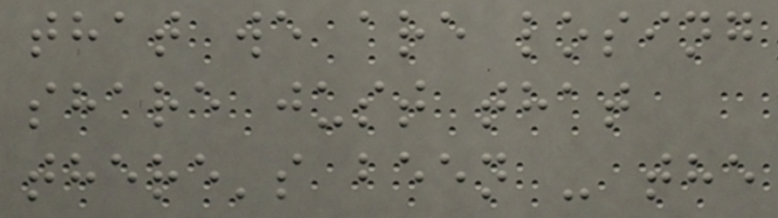that we are losing
share just that
there's been - the
